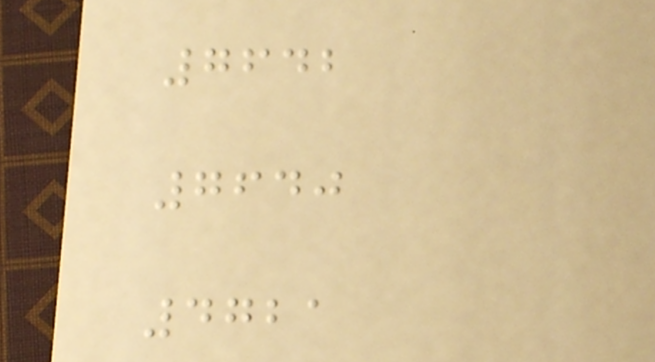7642
7640
4721
